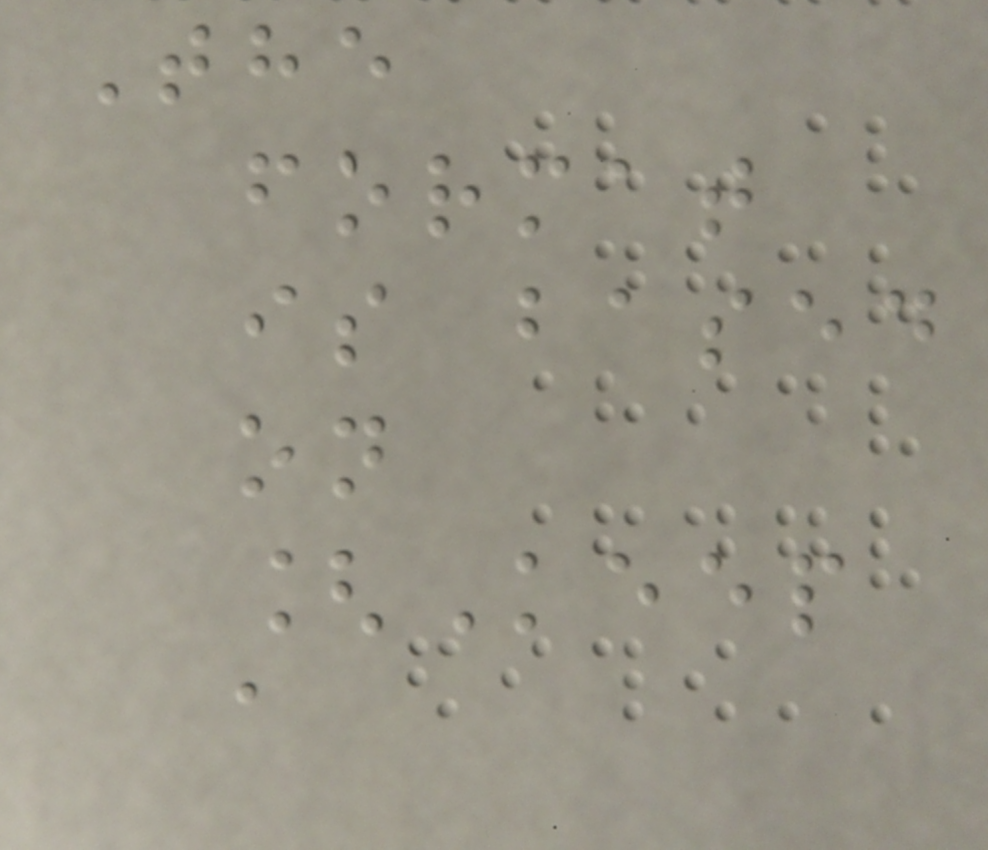The
format
is based
on
[Keep
a
